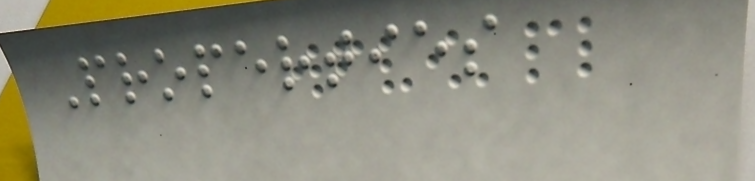Properties
